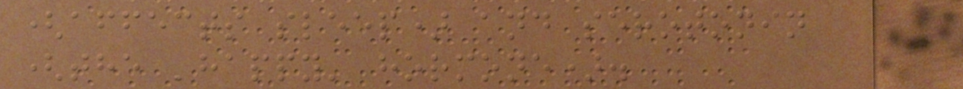(affects sleep) and serotonin
(the 'happy' hormone).
